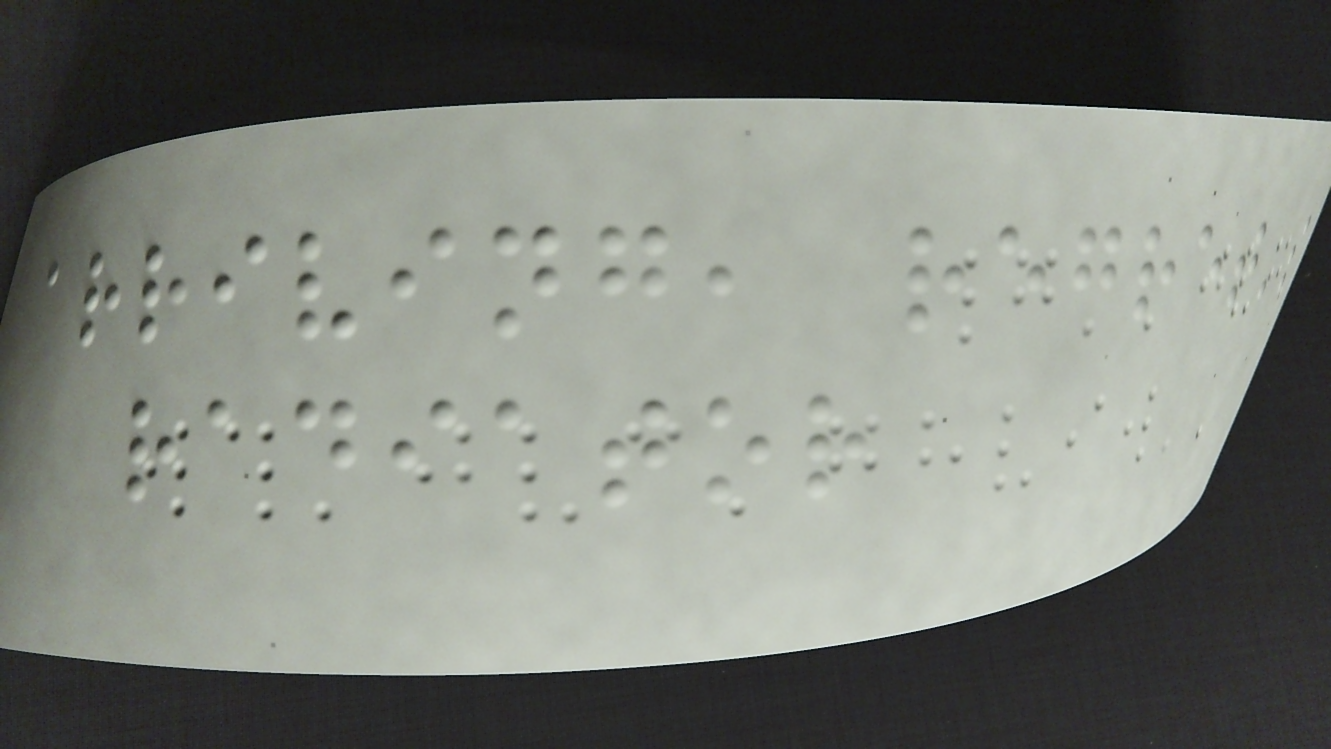arriving, regret's
radiator
